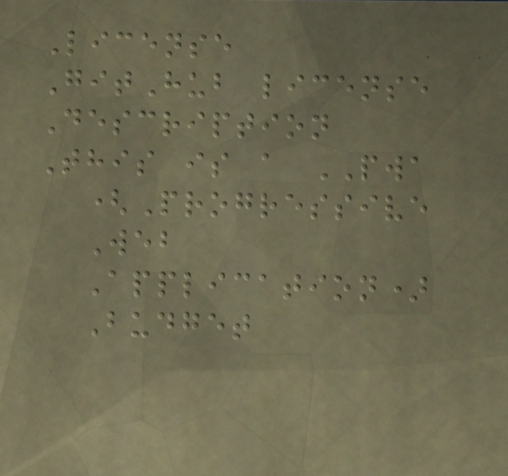License
GitHub license
Description
This is a PWA
(Progressive
Web
Application)
Budget
